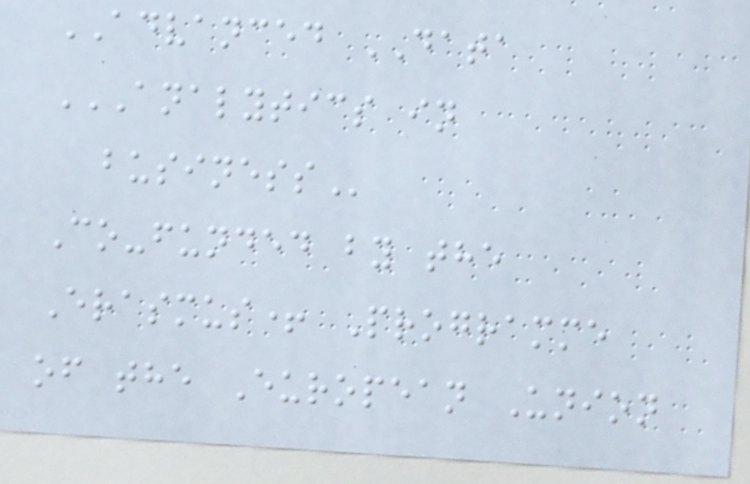ADVANCED DATA
ANALYTICS IN
BUSINESS
Co-funded by the
Erasmus+ Programme
of the European Union
